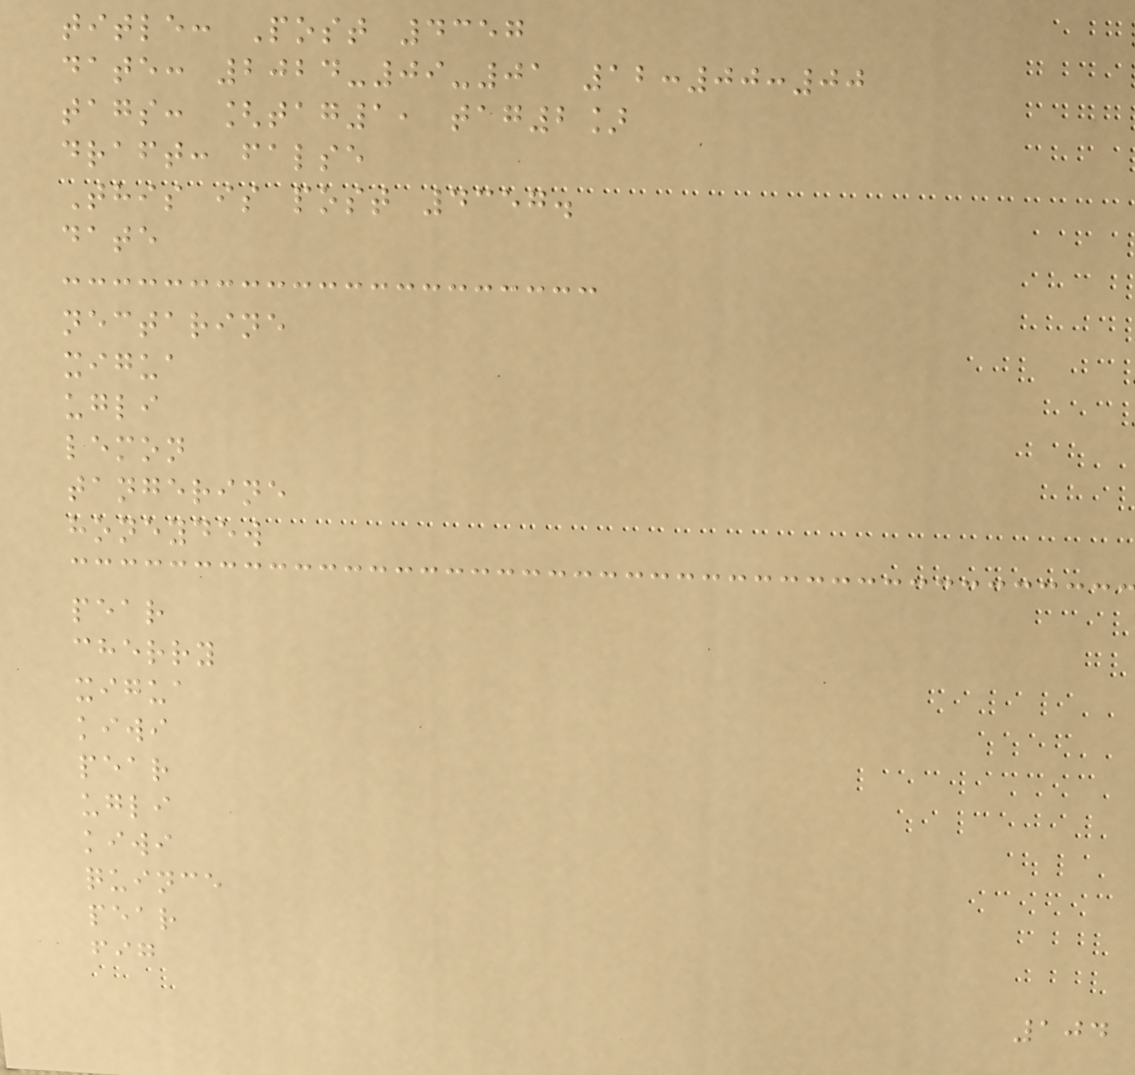title: Post 4357
date: 2024-09-01 12:00:00
tags: [tag1, tag2]
draft: false
This is post 4357.
date
nectarine
xigua
ugli
lemon
tangerine
honeydew
pear
cherry
xigua
kiwi
pear
ugli
kiwi
quince
pear
fig
104
